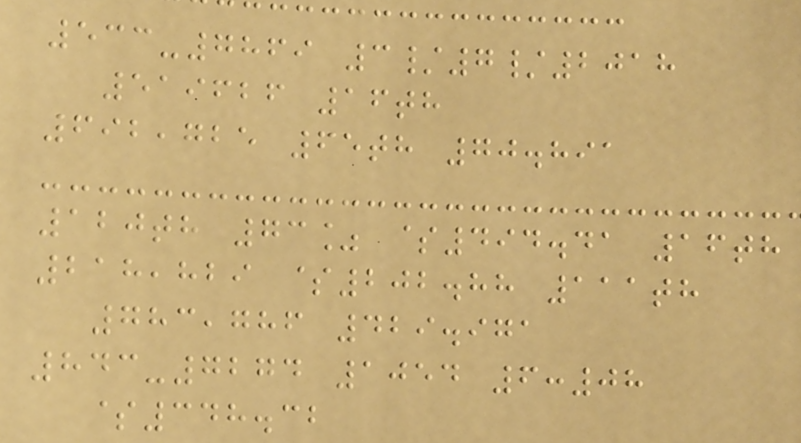533-7869 3/7/2018
519626 16th
692,725 65th 70.891
120th 73% $494.41 16th
218,829 $202.88 111th
783,786 429.971
843-7274 1054 6:08
$348.32
